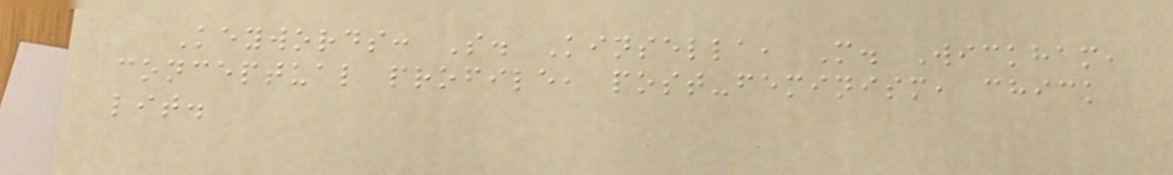Keywords: S. Kinsella, M. Wickham,
conceptual profile, post-feminism, chick
lit.
